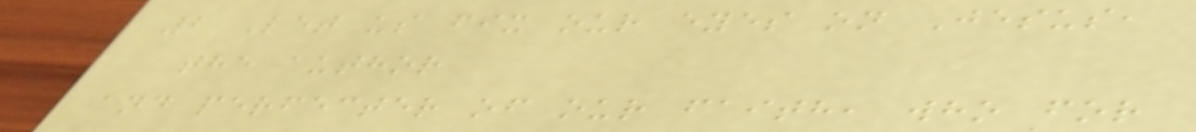2 Let us fix our eyes on Jesus,
the author
and perfecter of our faith, who for
